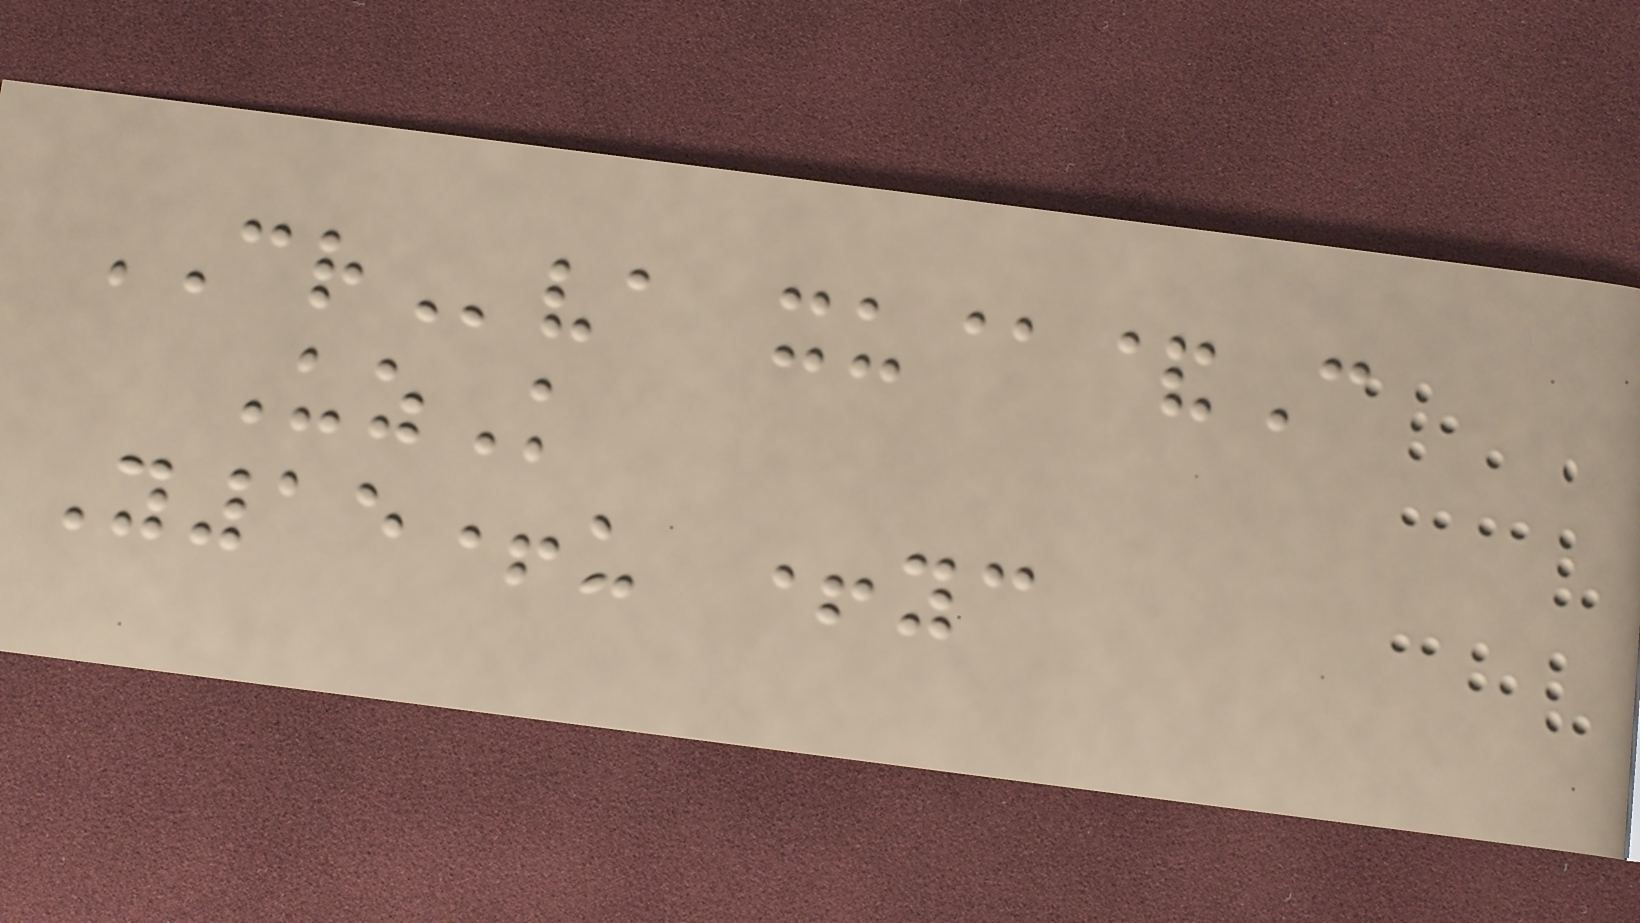CRva xu@&C
UzK
Y15+u +yc
